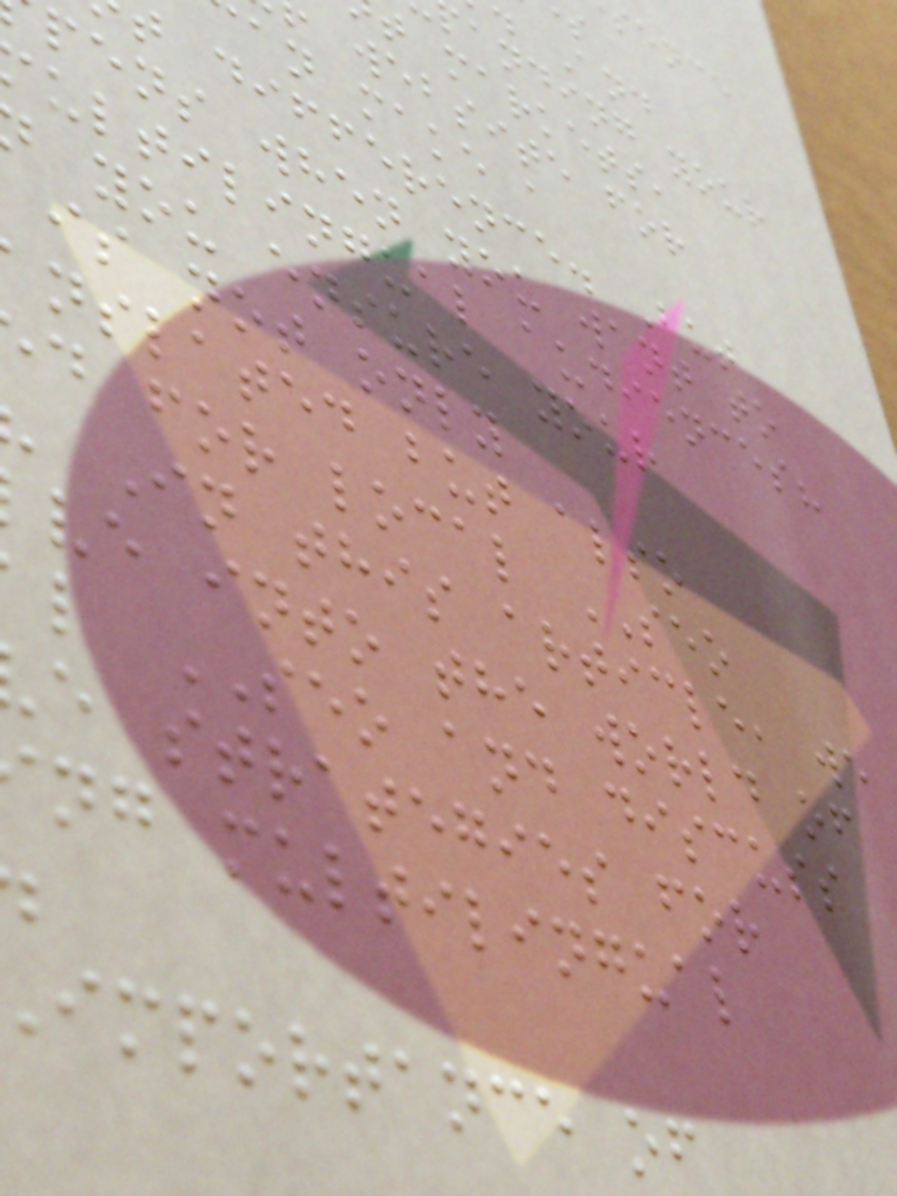anding your
t markets,
website for
an make a
difference. But
pens when you want to
ultilingual audiences?
you ensure your
is not only
nslated but also
d for local SEO
In this article, we
ve into the world of
l SEO and discuss
e strategies for
ng multilingual
importance of
